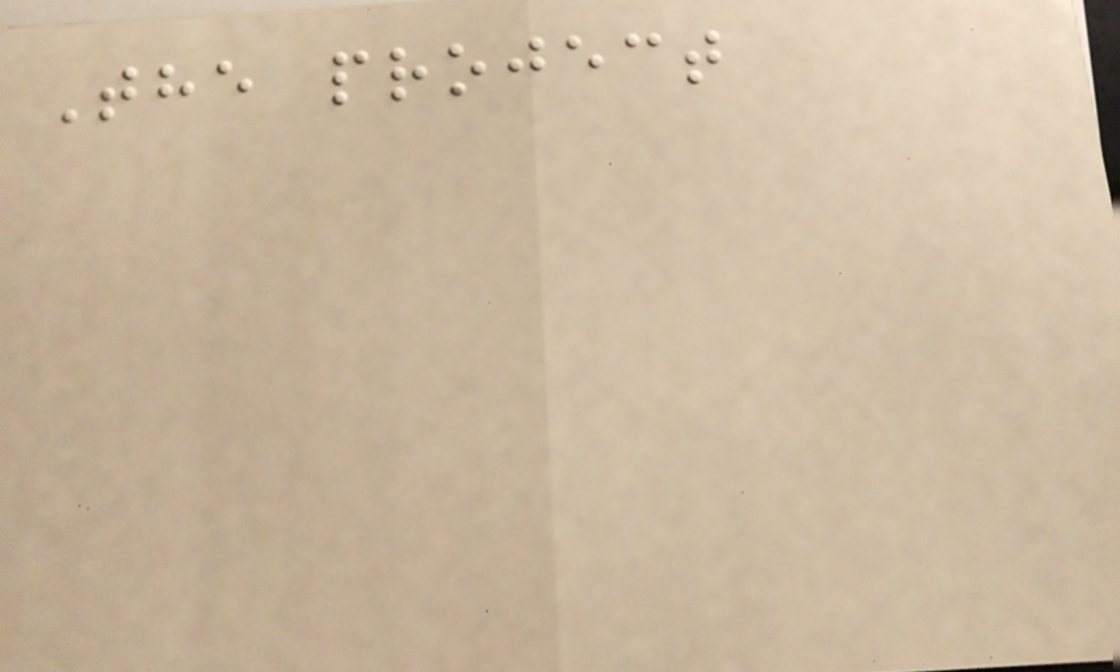The project
